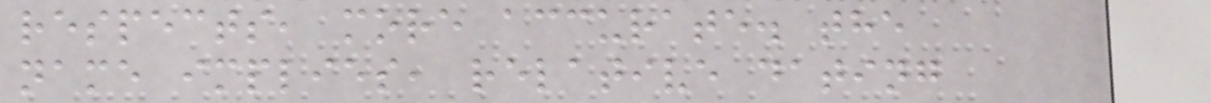respects, more accurate. the
name implies, relative dating
